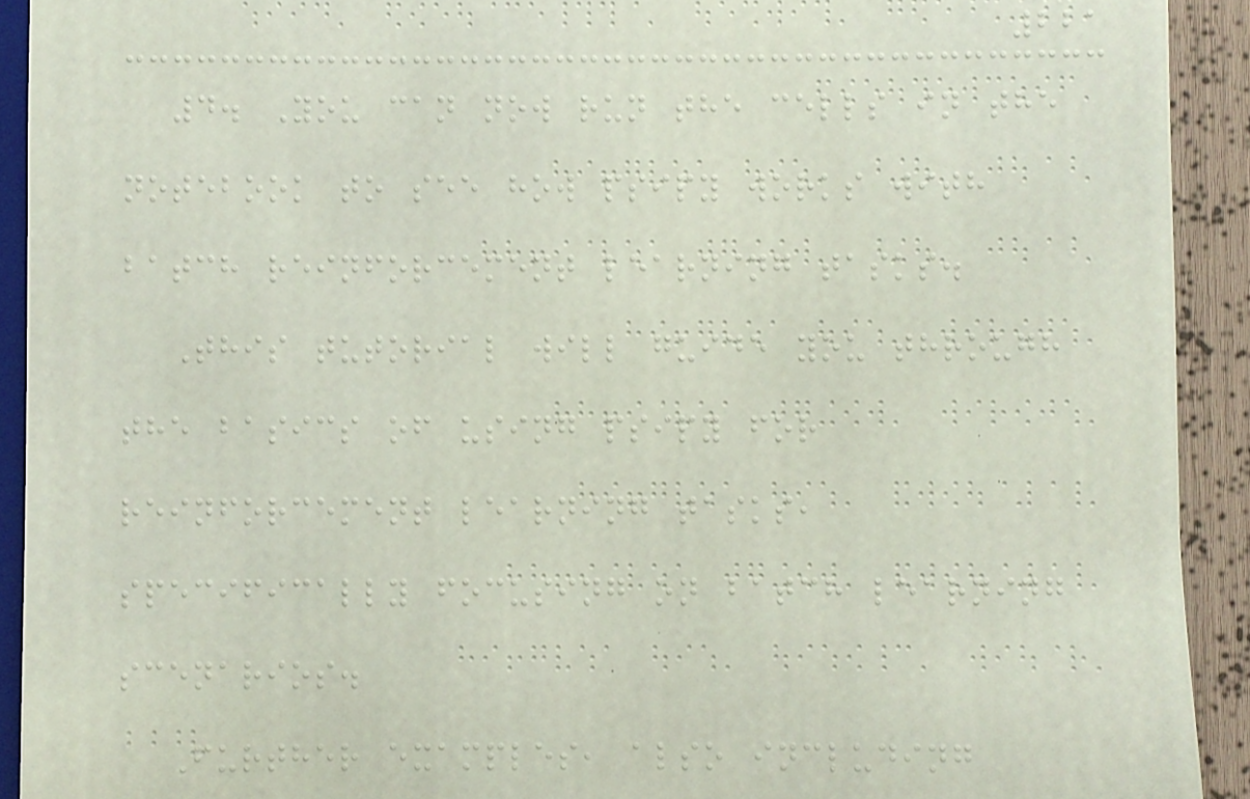221
4. You can now run the cells in the
notebook to see how psipy works with
batch reinforcement learning tasks.
This tutorial will guide you through
the basics of using psipy for
reinforcement learning tasks,
specifically focusing on batch learning
scenarios.
Further examples, also including
